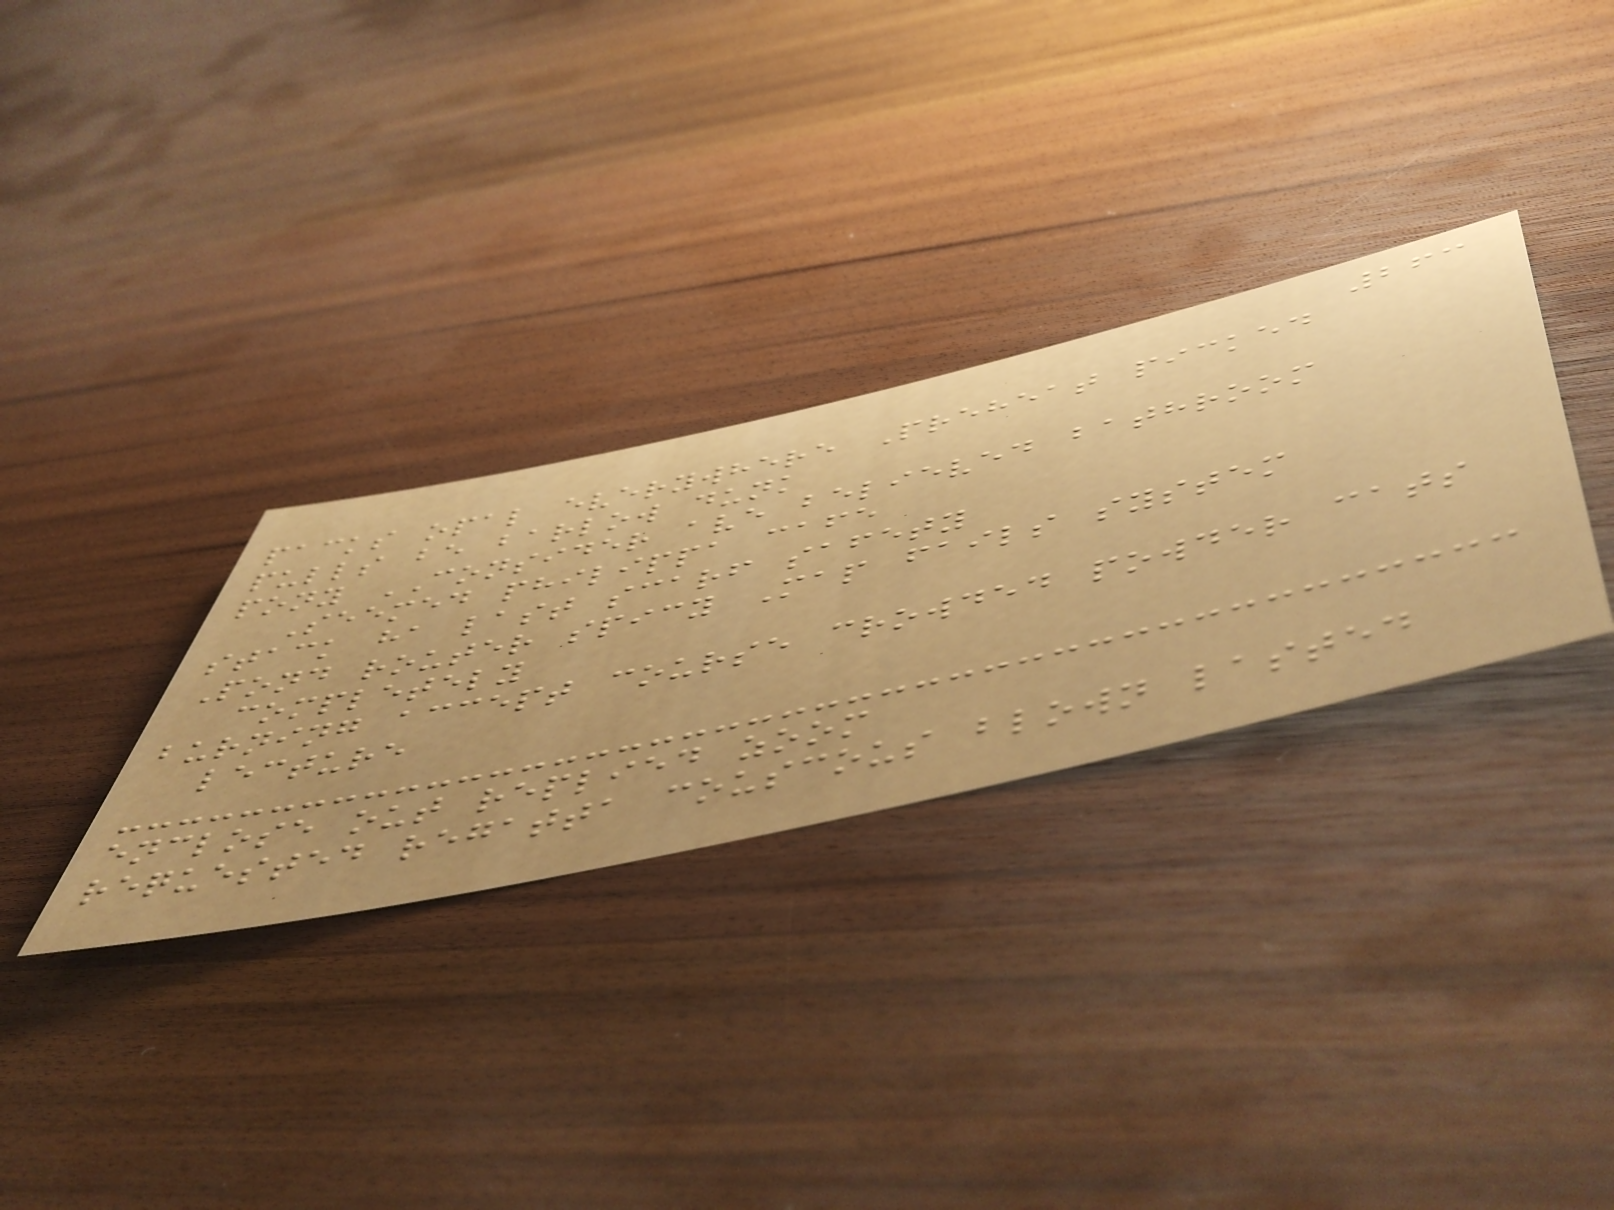263
packs opal everywhere Preheat picked
pulls be barlow dunk
pony CONSIDER ave believed bathroom
Seemed philippa cafe
stack ha last scarf safety
Pond router spicy Map fails system
completely
burning accept course crowded powder cats
lecture
enclose out replied zoom
requested regatta couscous blown lasted
